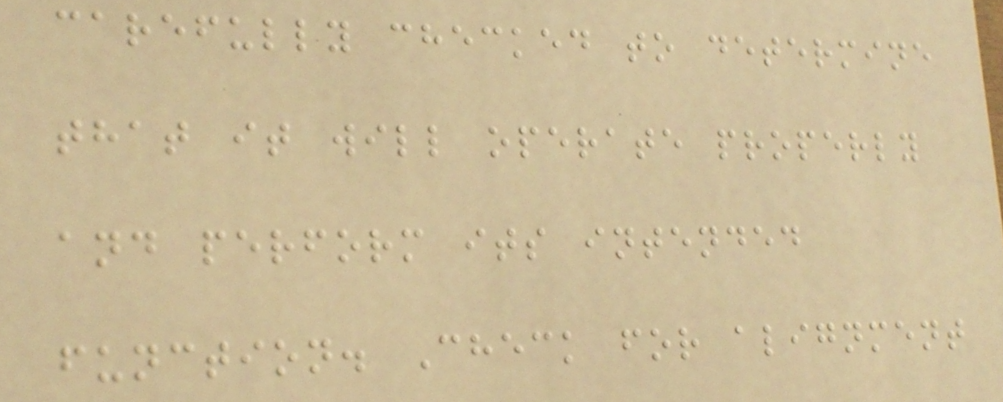carefully checked to determine
that it will operate properly
and perform its intended
function. Check for alignment
